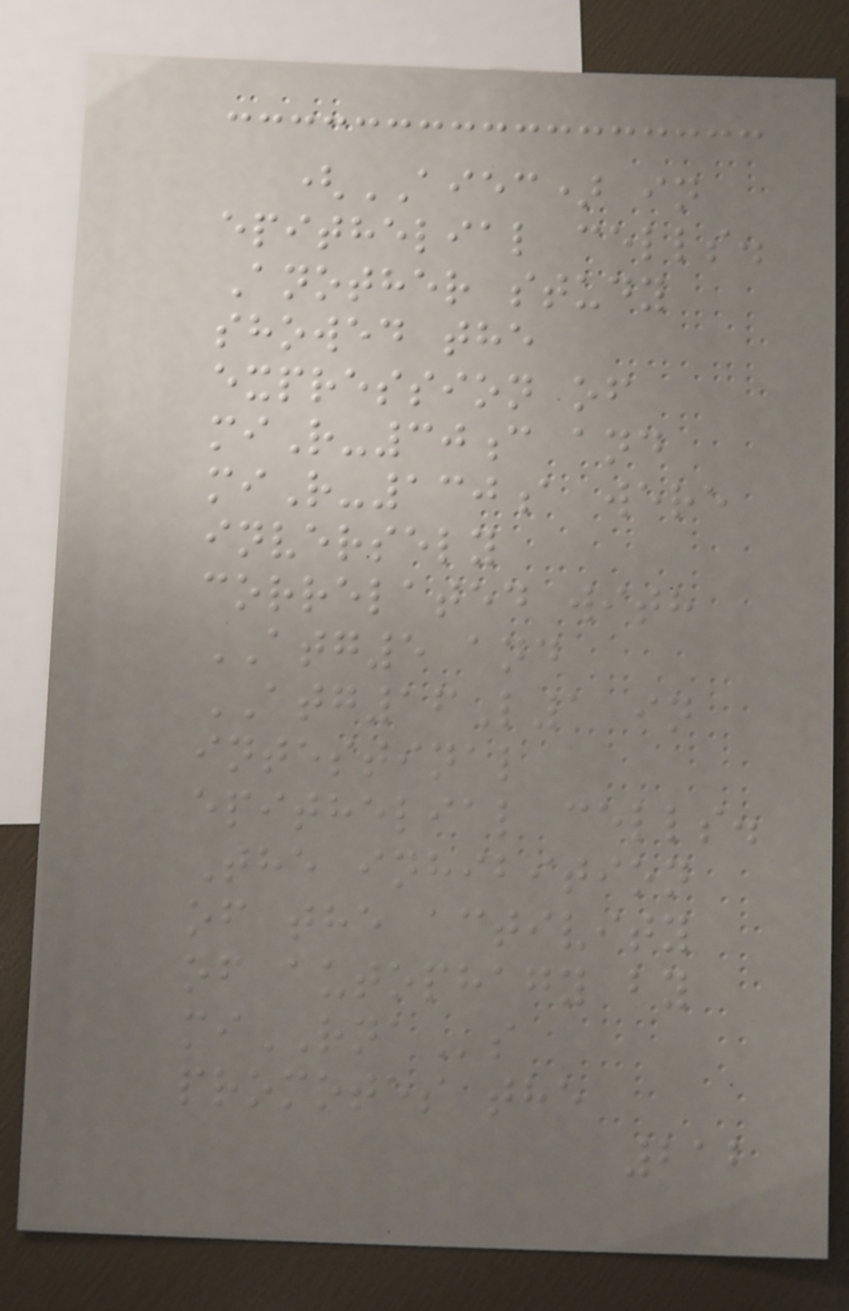(AIEC) in
epithelial cells.
Another study
showed the
expression of
miR-30c and
miR-130a were
inversely
correlated with
ATG5 and
ATG16L1 in
intestinal
epithelial cells.
The inhibition
of the activity
of autophagy by
miRNAs
promotes the
212
